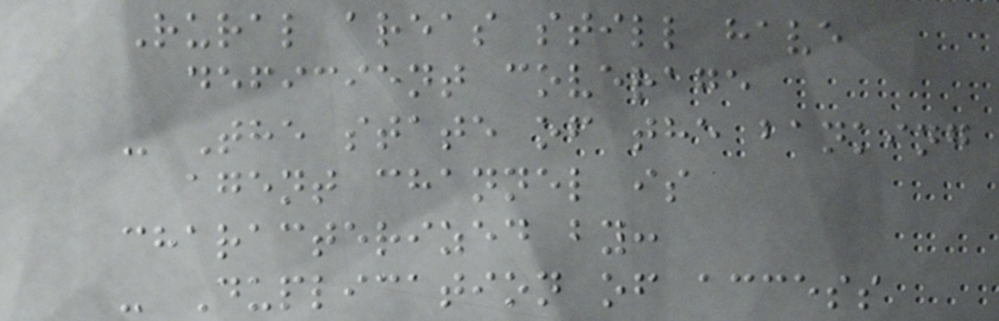Rural areas still have
deficient coverage
- The state of the banking
agent channel is
characterized by:
- Duplication of access
